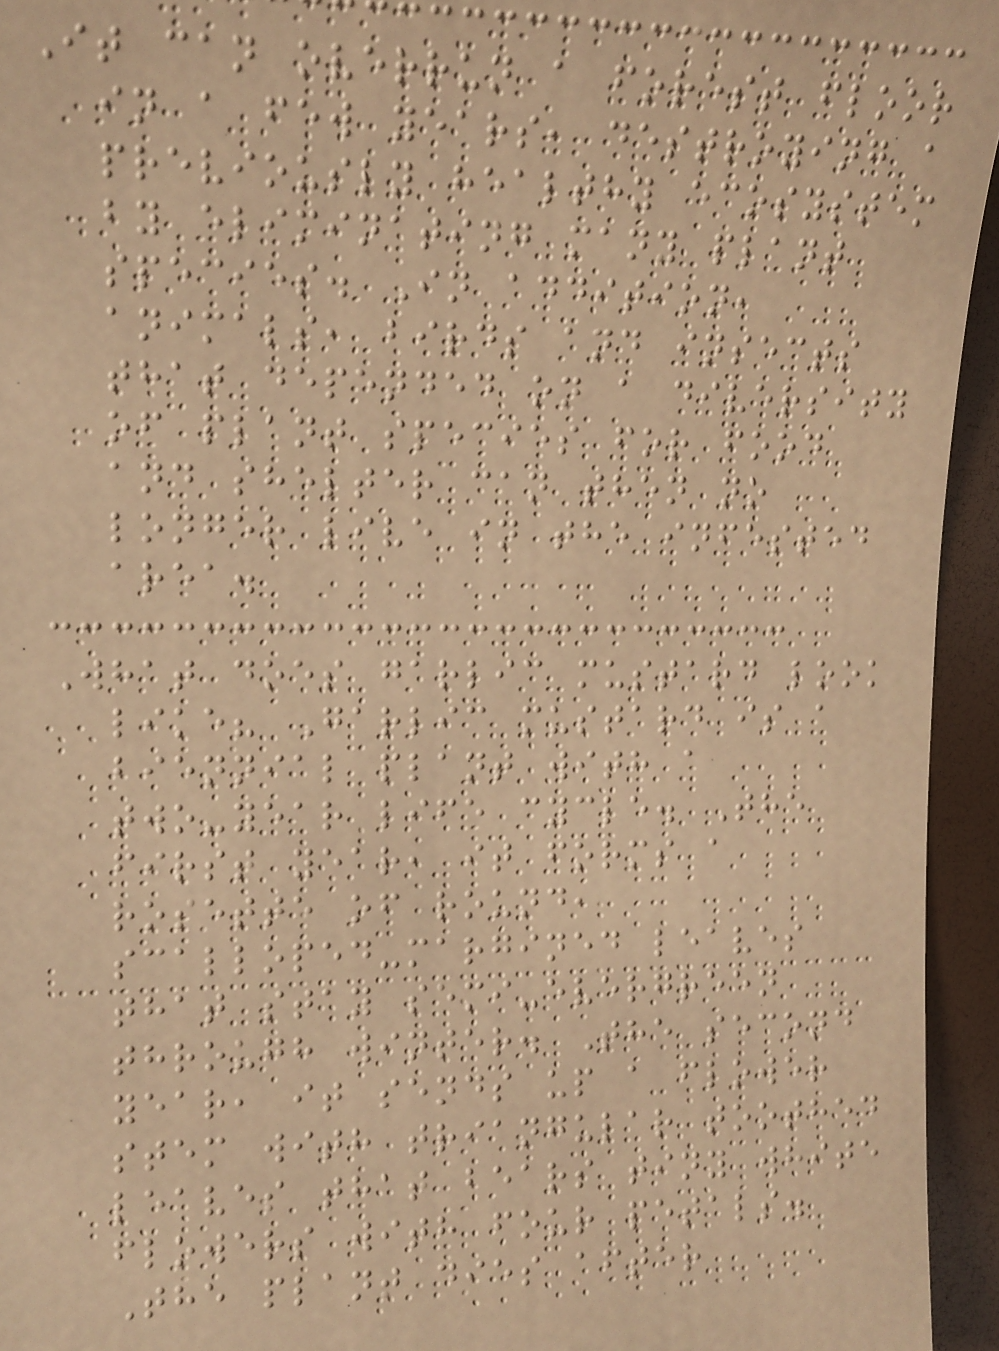It can overrun a forest floor
in a few years, destroying a
previously healthy ecosystem
by eliminating many plant
species. In addition,
animals, birds and insects
that depended on a diversity
of plant species for food
and shelter can then no
longer live in the infested
area.
What does garlic mustard look
like? Garlic mustard is a
biennial plant with a
two-year life cycle. The
first year, it forms a
rosette of round,
scalloped-margined leaves
that stay semi-evergreen
through winter. The second
year, it sends up a flower
stem with triangular toothed
leaves that bears tiny white
flowers with four petals.
The plant dies after
